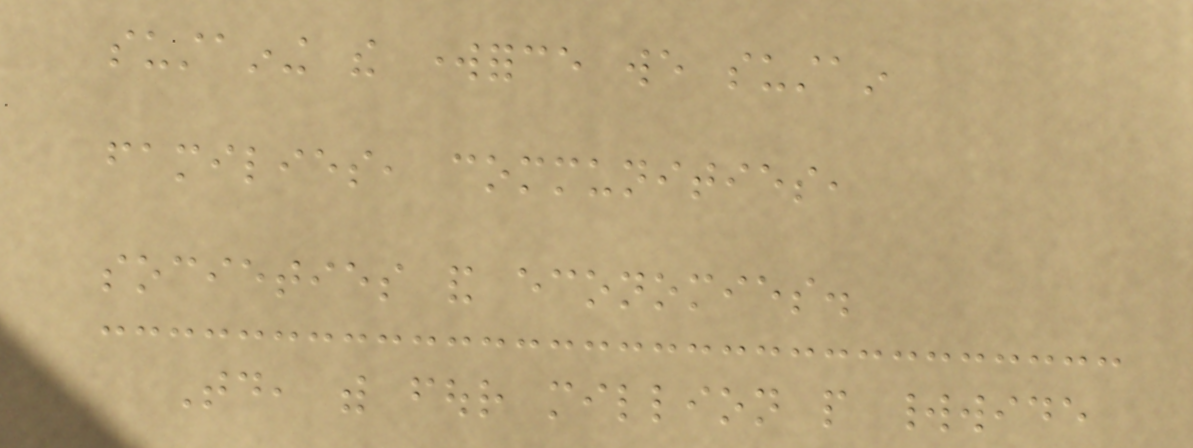sustaining the workforce we sustain
families, communities,
societies and economies.
Today, with four million people worldwide
